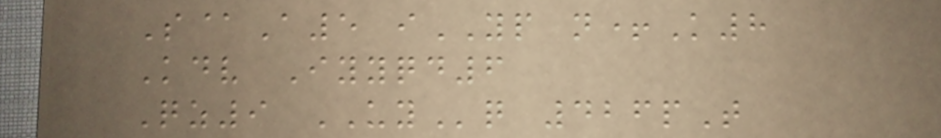S@A5 iYP n+K8
Kdv Iyyqd6
Qz9 UYq 426pT
